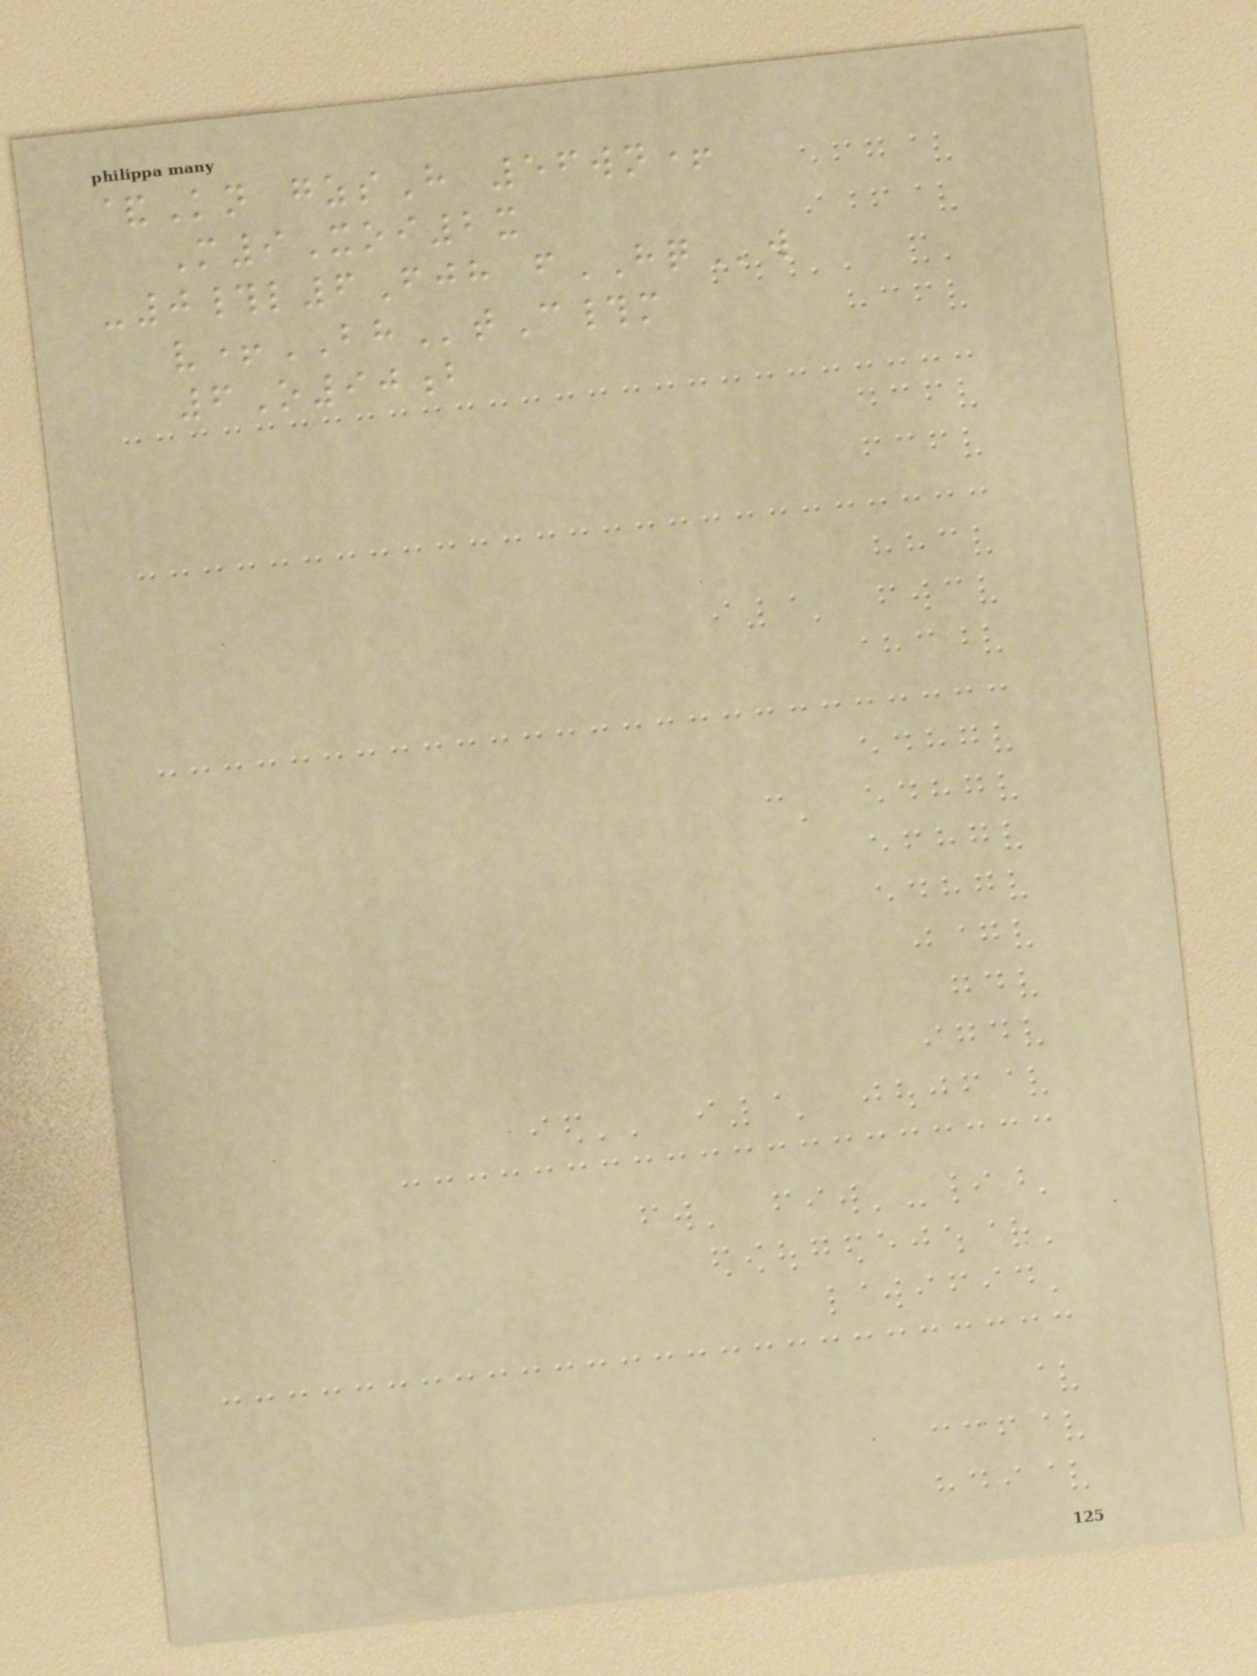&Kn gzsH 56wn+
M9Xoi2x
-0#l6Fjh fHQw
v+BHtC#m
6O90b
